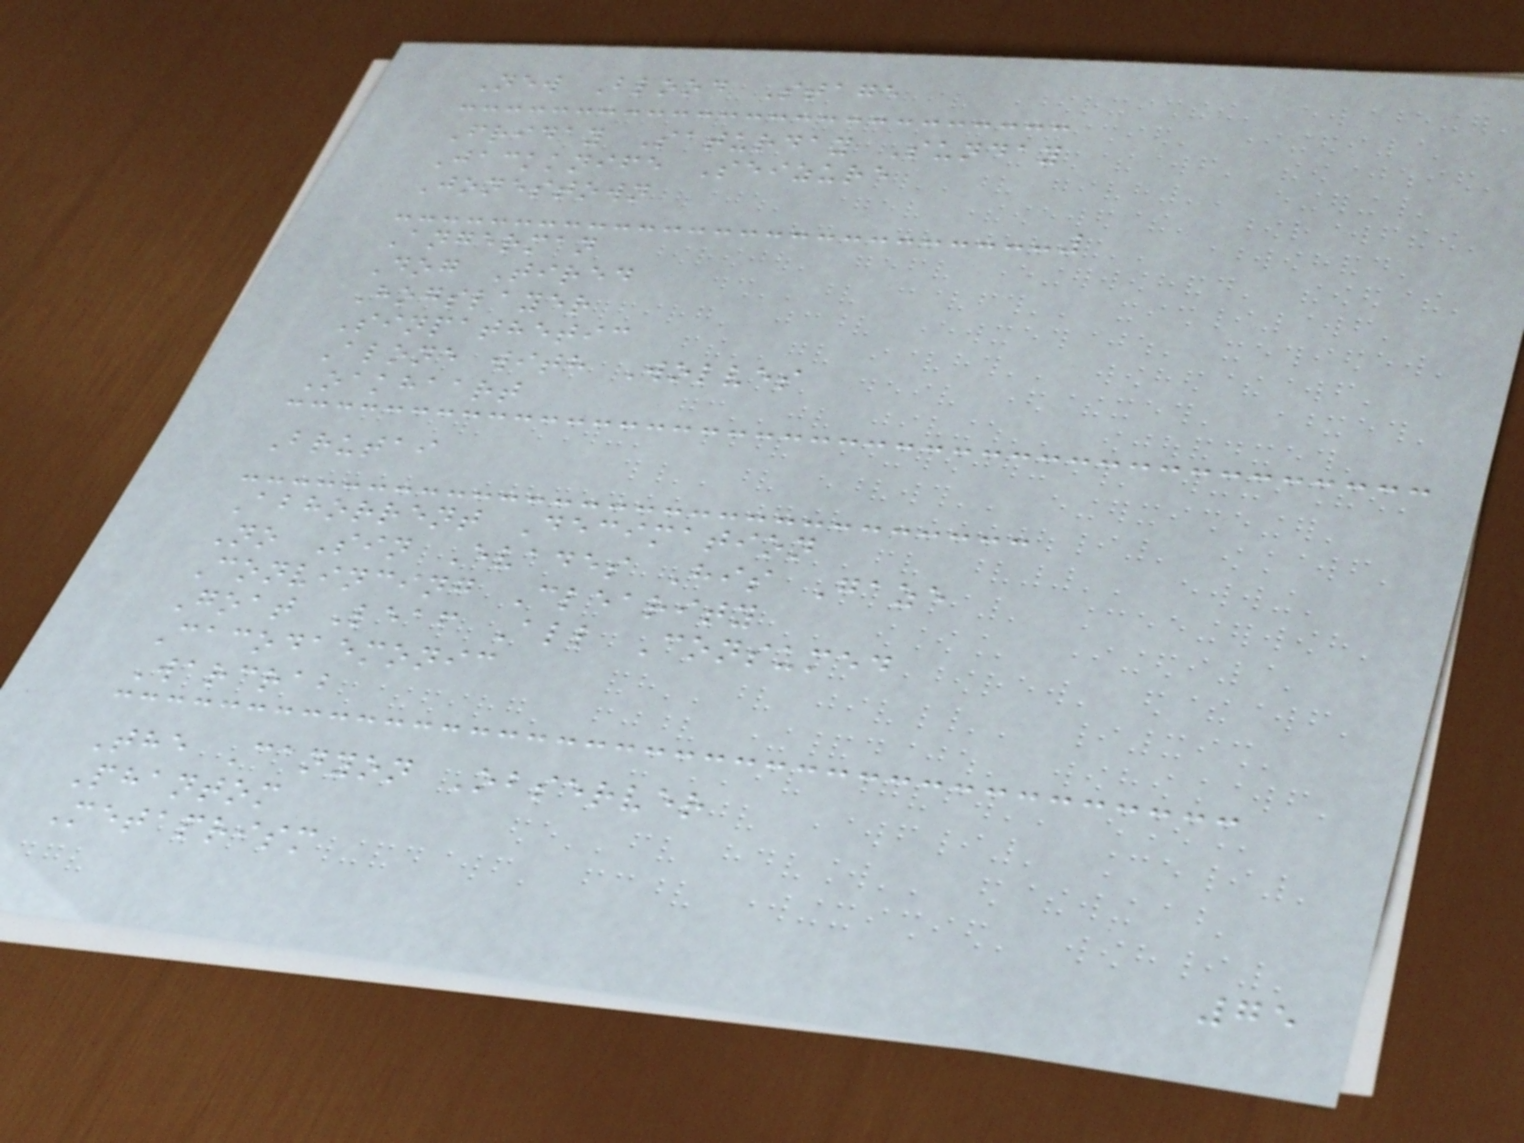New Blood Stage
Friday Saturday Sunday
Jackknife Seizure
Jonestown
Angerman
Dog Tired
Hogslayer
Sinpathetic
Alone with Wolves
Oakhaart
Brutai
Abhorrent Decimation
No Sin Evades His Gaze
Convincing Clearity
Goat Leaf All Consumed
Cacodaemonic
Warcrab
The Canyon Observer
Phantom
Metaprism
75
